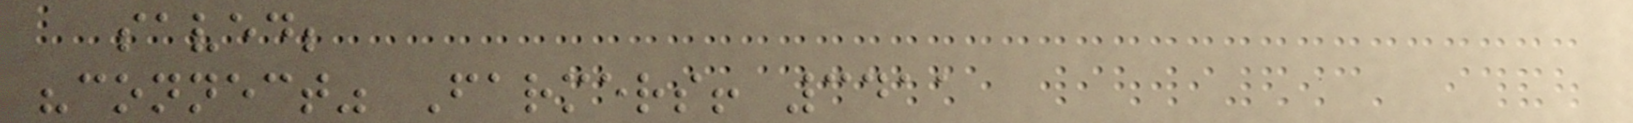saved;
"connect" Farmers! 3411
